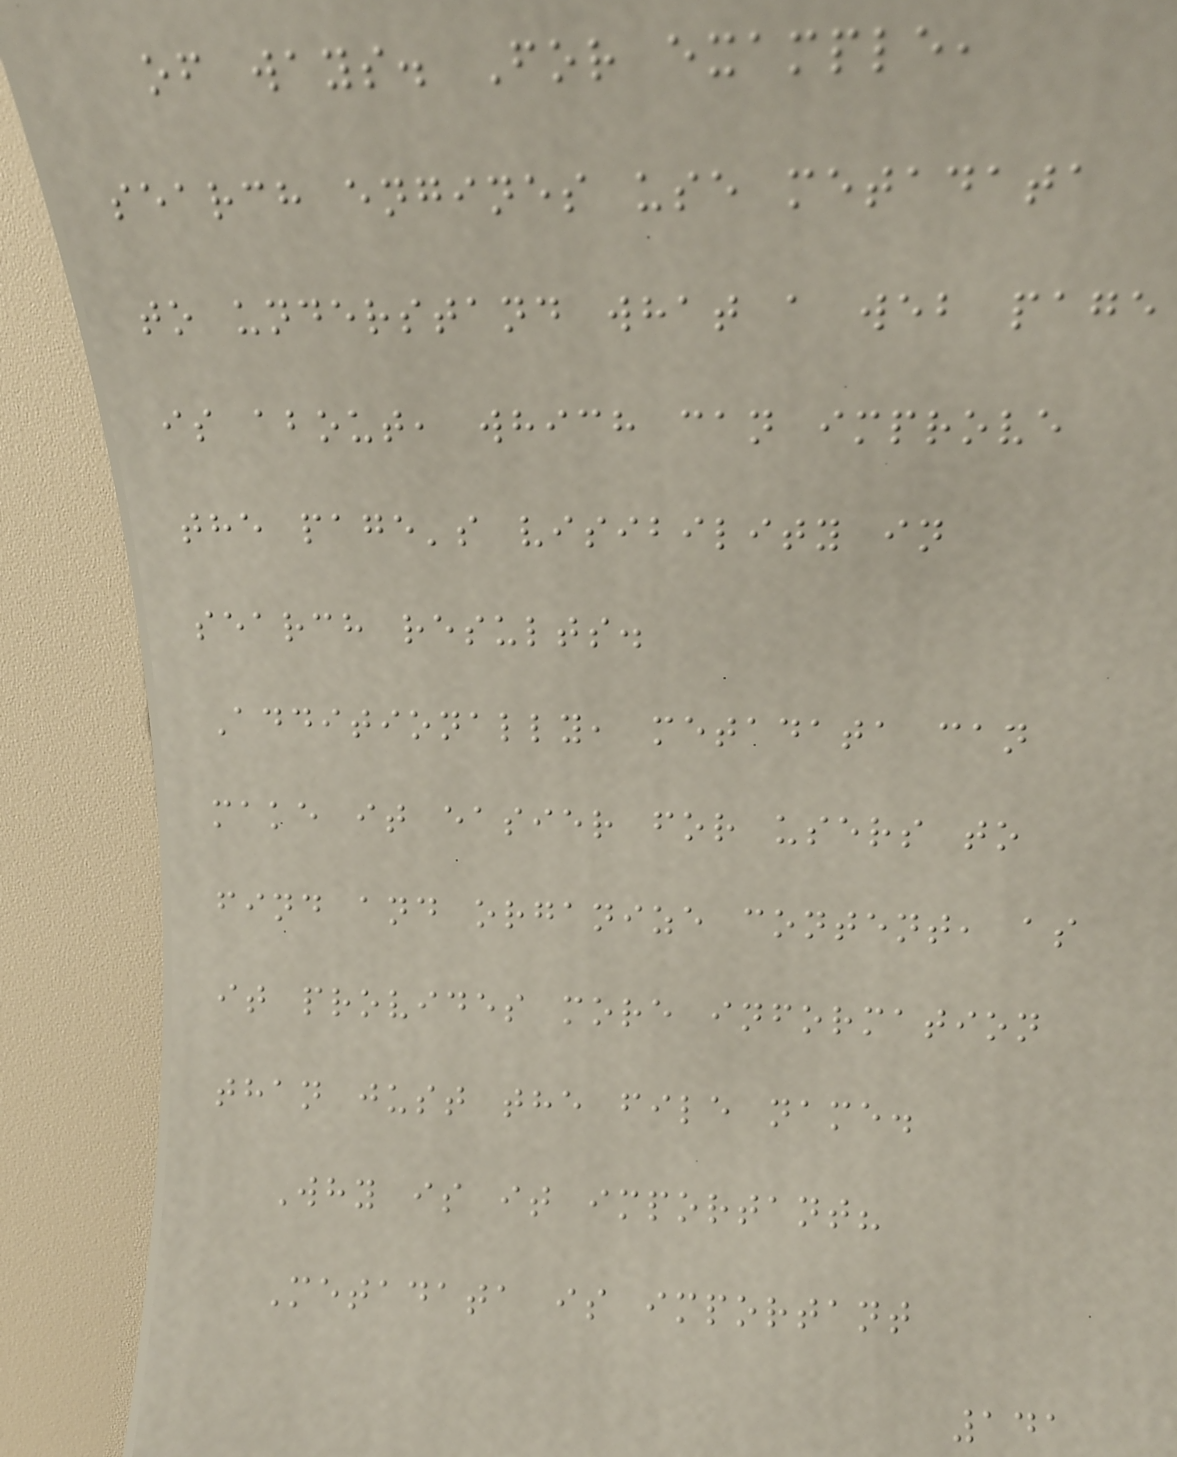of ways. For example,
search engines use metadata
to understand what a web page
is about, which can improve
the page's visibility in
search results.
Additionally, metadata can
make it easier for users to
find and organize content, as
it provides more information
than just the file name.
Why is it important?
Metadata is important
141
